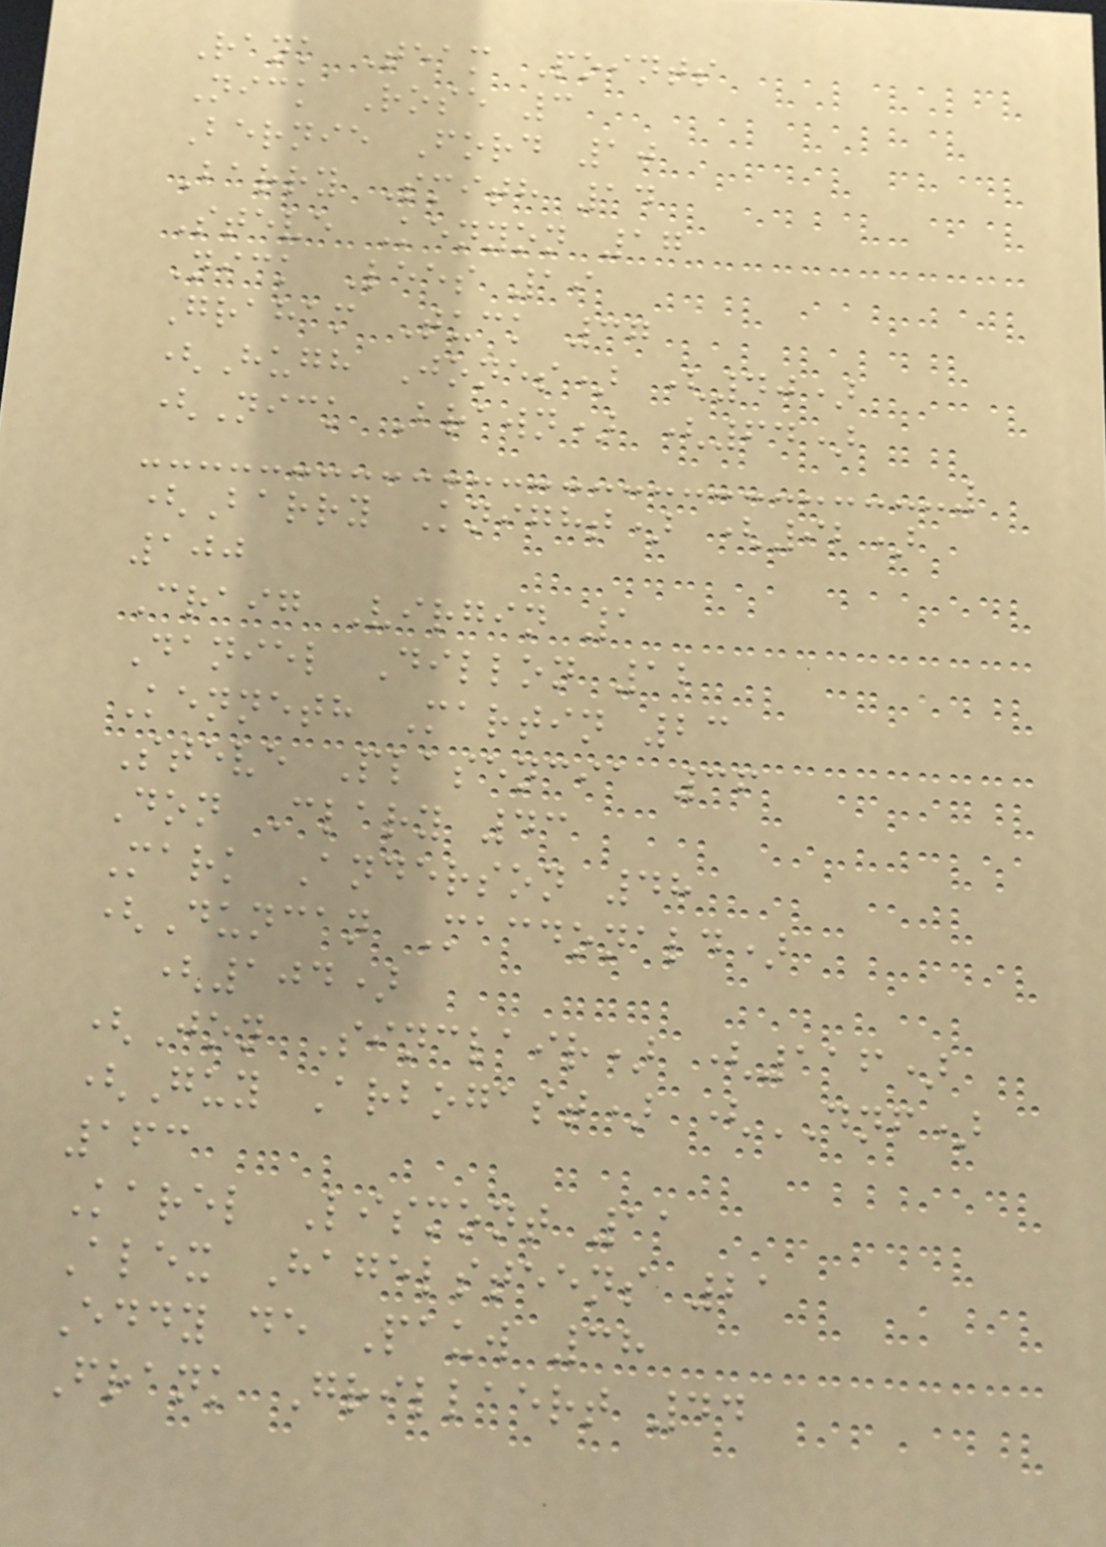Rank Team Points
Nick Rose 3
Bernie Ford 10
Barry Smith 14
Steve Kenyon 17
Nick Lees 19
Graham Tuck 37
(Hugh Jones) (40)
(Nick Brawn) (64)
(Barry Knight) (92)
100
Craig Virgin 1
Daniel Dillon 12
Kenneth Martin 23
Steve Plasencia 36
Don Clary 43
Mark Anderson 48
(Duncan Macdonald)
(104)
(Jon Sinclair) (116)
(Guy Arbogast) (DNF)
163
Karel Lismont 11
Alex Hagelsteens 21
Eddy de Pauw 38
Frank Grillaert 44
